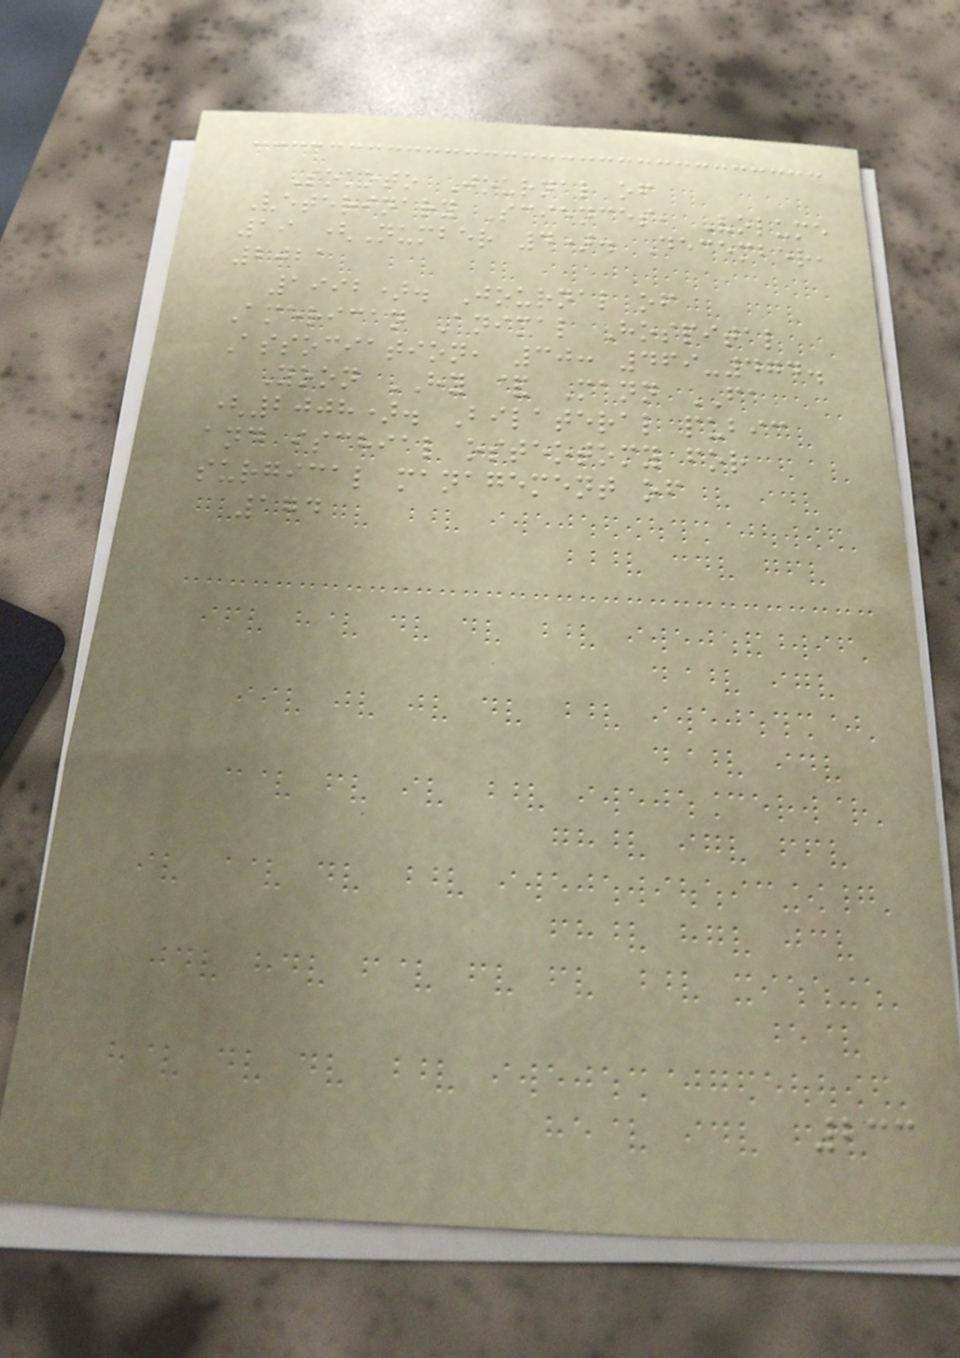Sokoto Journal of
Veterinary Sciences, Volume
19 (Number 4). December,
2021
1992). Journal of
American Animal Hospital
Association, 30: 469-474.
Yoon HY & Mann FA
(2008). Bilateral pubic
and ischial osteotomy for
surgical management of
174
233
